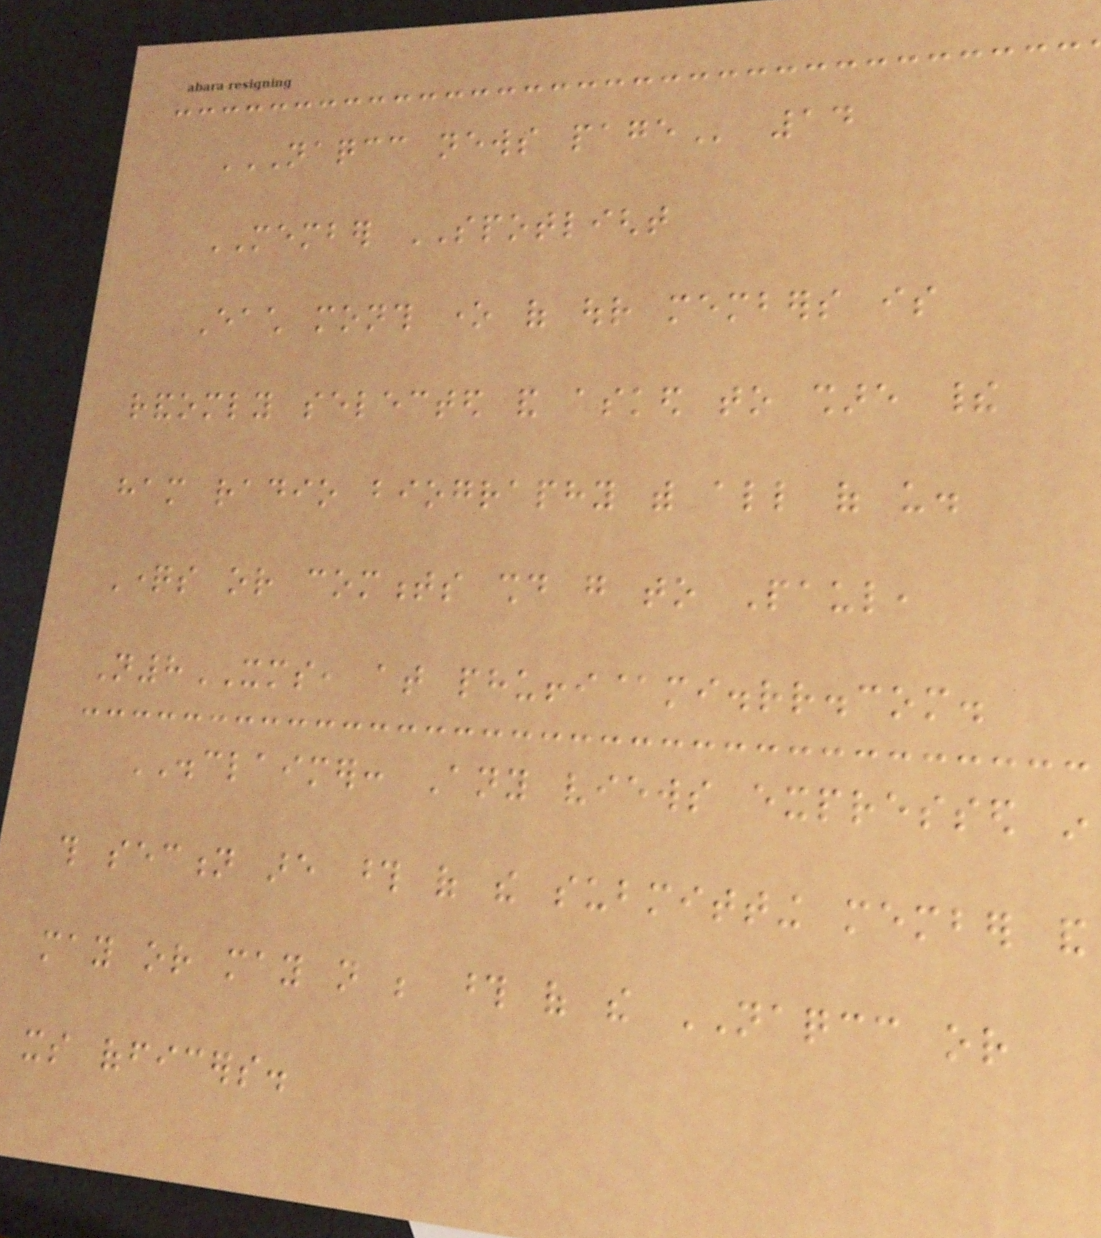NAQCC NEWS PAGE 14
MEMBER SPOTLIGHT
Each month one of our members is
randomly selected and asked to share their
ham radio biography with all of us.
Questions or comments should go to Paul,
N8XMS, at phuffi@mi.rr.com.
DISCLAIMER: Any views expressed in
this section are those of the submitting member and
may or may not be those of the NAQCC or
its officers.
